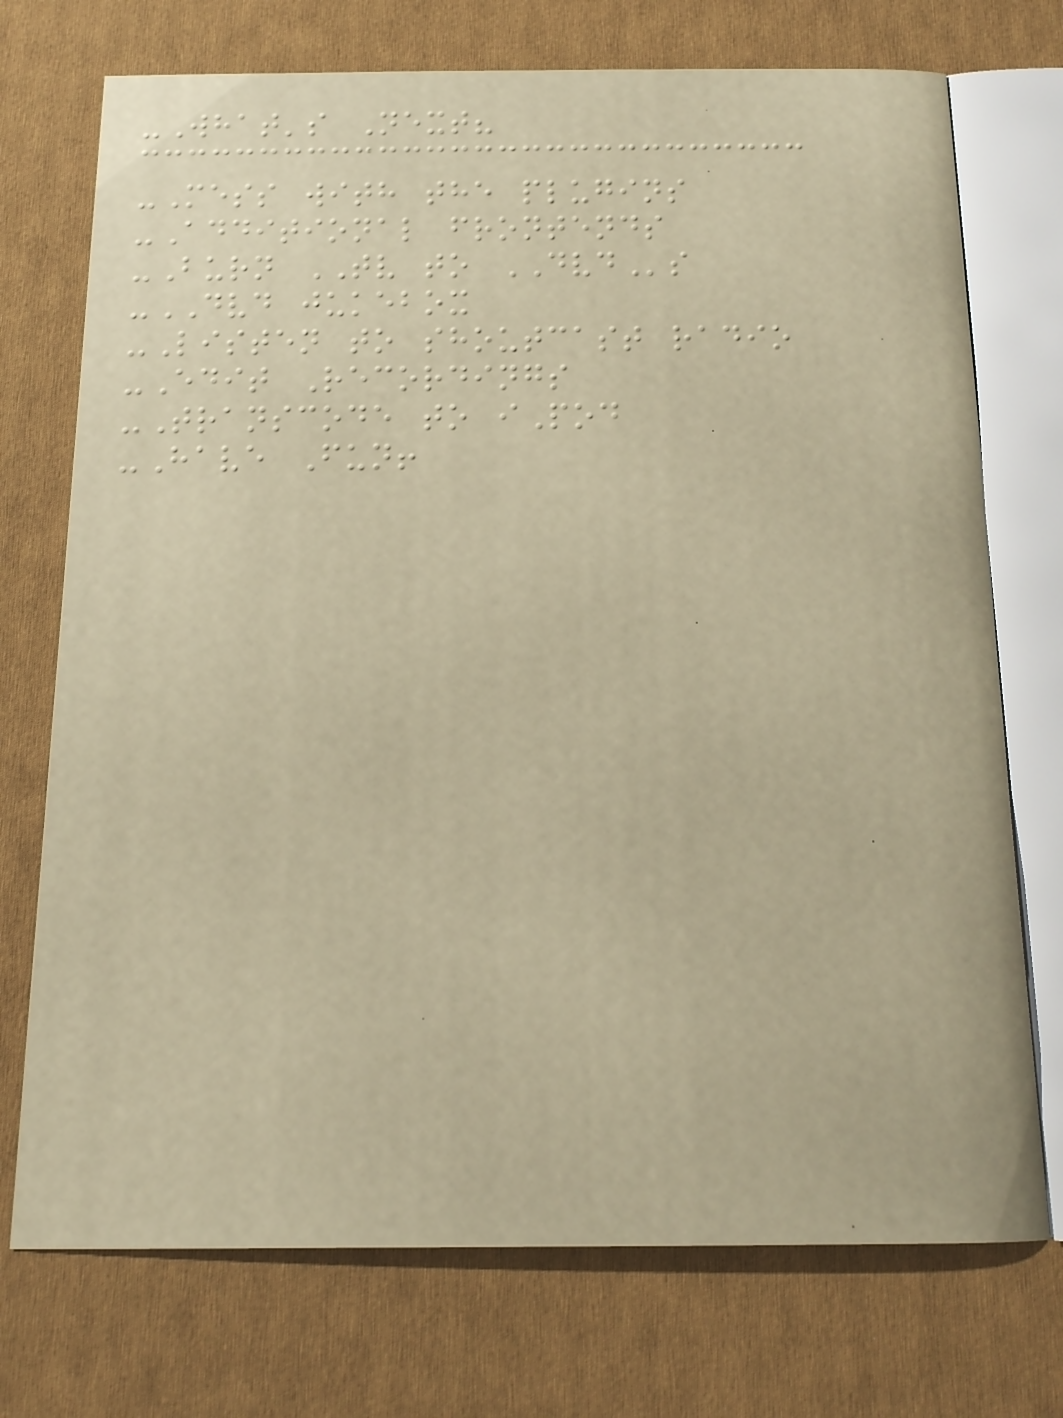-What's Next?
-Mess with the plugins
-Additional frontends
-Burn TV to DVDs
-DVD jukebox
-Listen to shoutcast radio
-Edit Recordings
-Transcode to iPod
-Have Fun!
